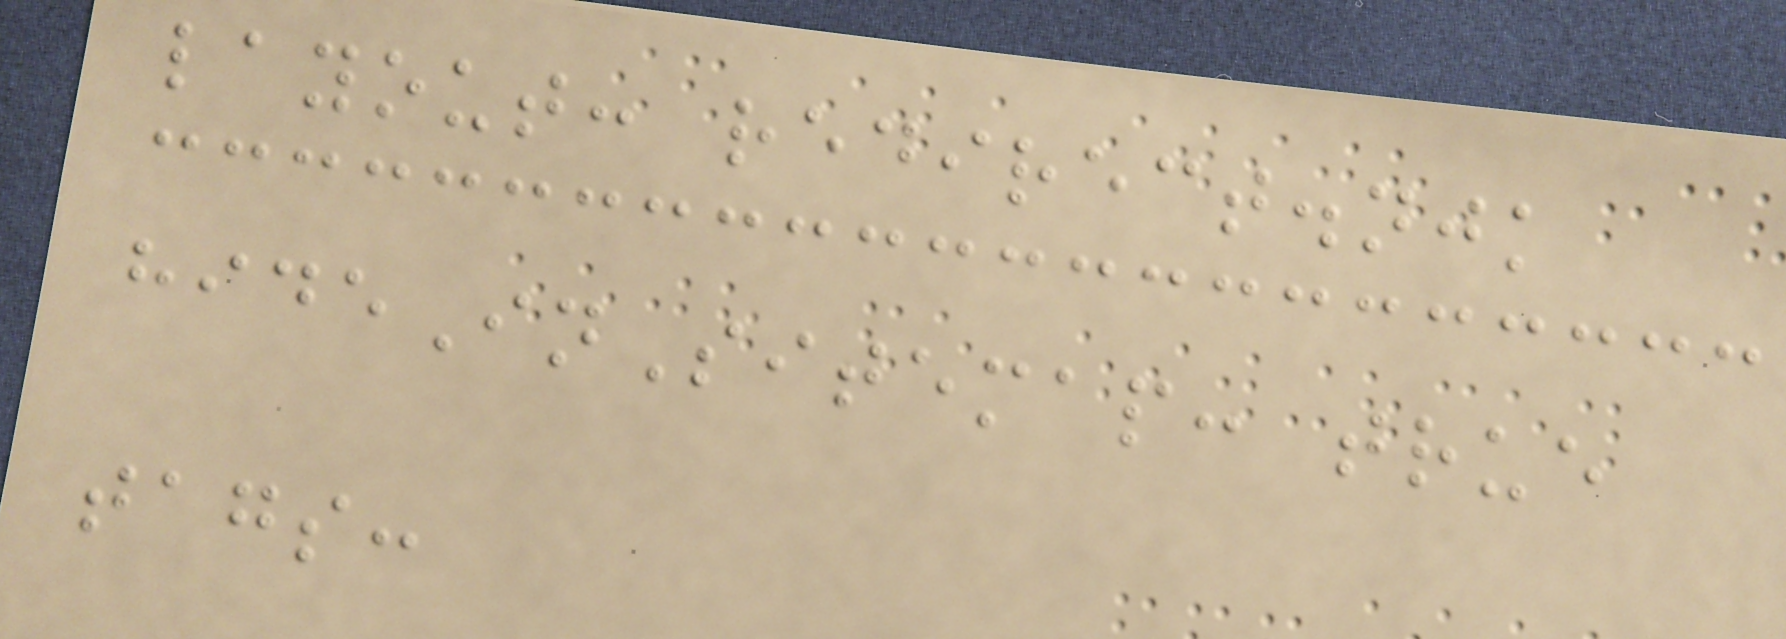layout: redirect.njk
hideInSitemap: true
tags:
